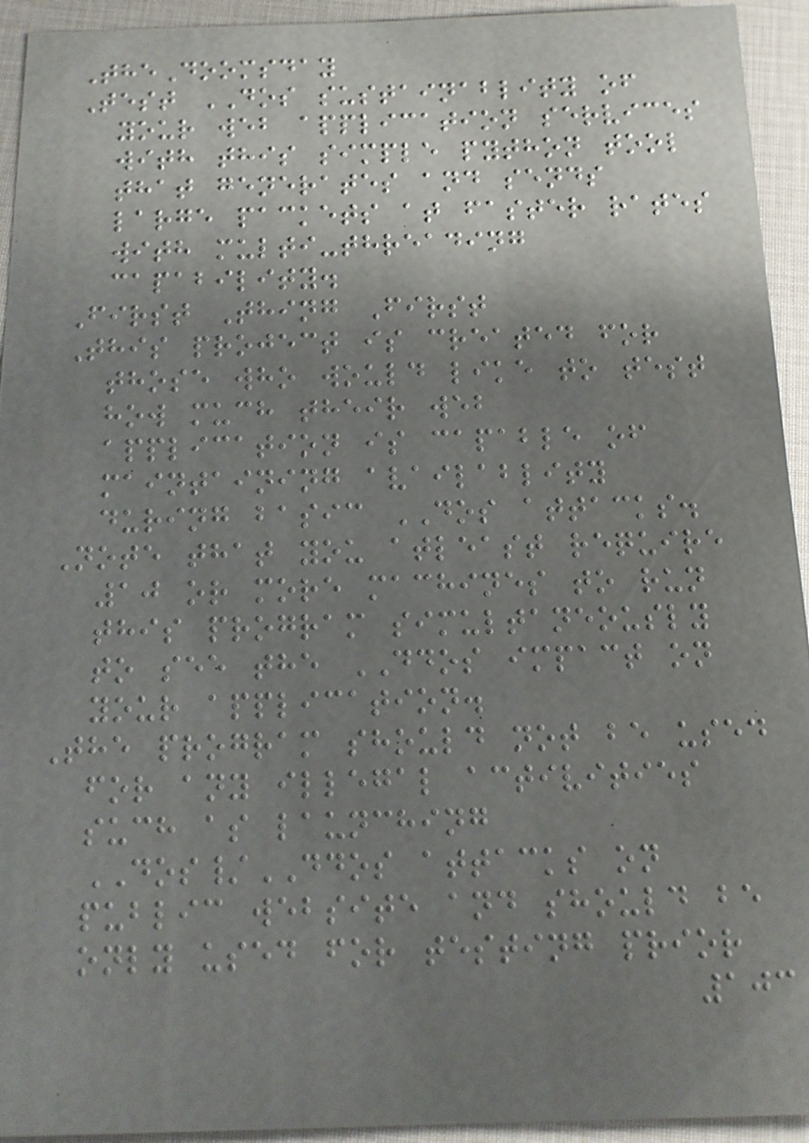TheDoomsday
Test DOS sustainablity of
your web application services
with this simple python tool
that generates and sends
large packets at faster rates
with multi-threading
capability.
First Thing First
This project is created for
those who would like to test
how much their web
application is capable of
maintaining availablity
during basic DOS attacks.
Note that you atleast require
10 or more machines to run
this program simultaneously
to see the DDOS impact on
your application.
The program should not be used
for any illegal activities
such as launching
DOS/DDOS attacks on
public website and should be
only used for testing prior
103
